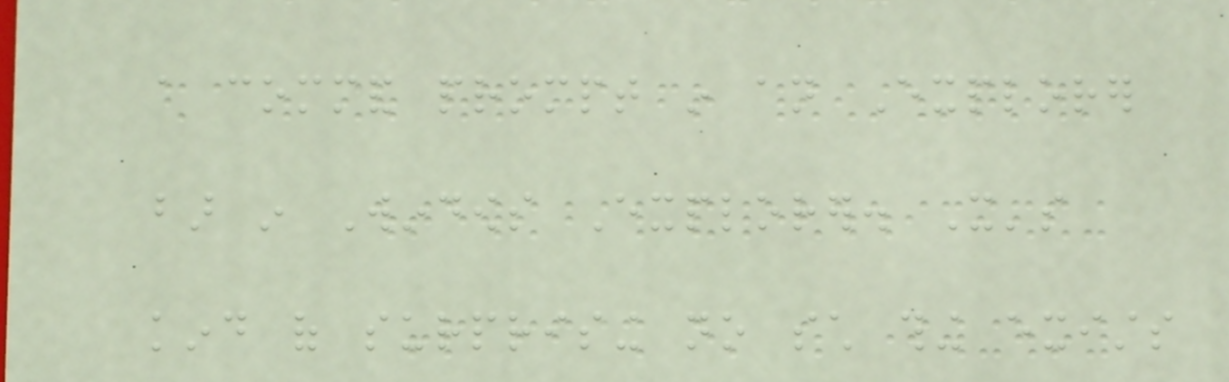a command prompt in an Explorer
bar in Windows Explorer. It's
kind of surprising no such thing exists
